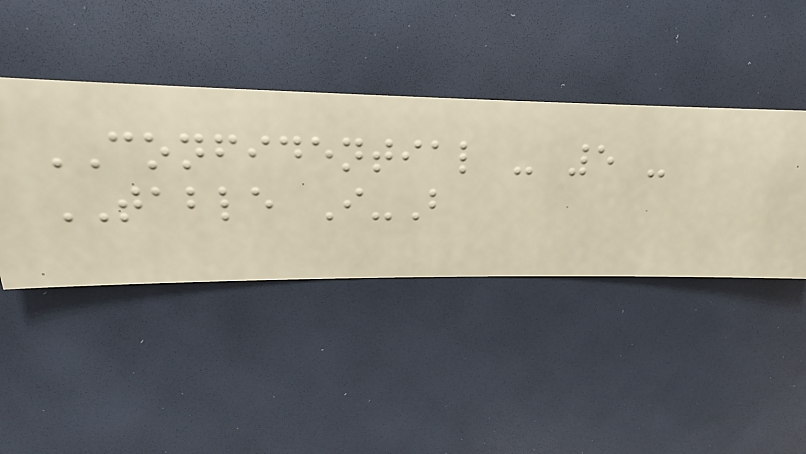CONFIDENTIAL - 5 -
TABLE I-B
